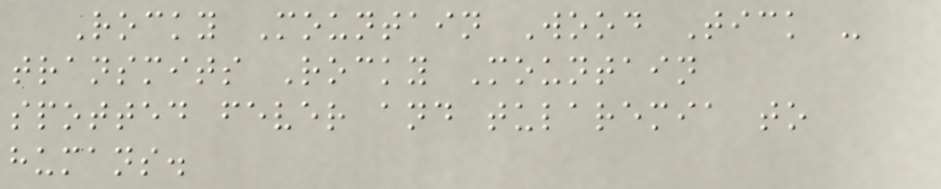Rocky Mountain Wood Tick -
transmits Rocky Mountain
spotted fever and tularemia to
humans.
